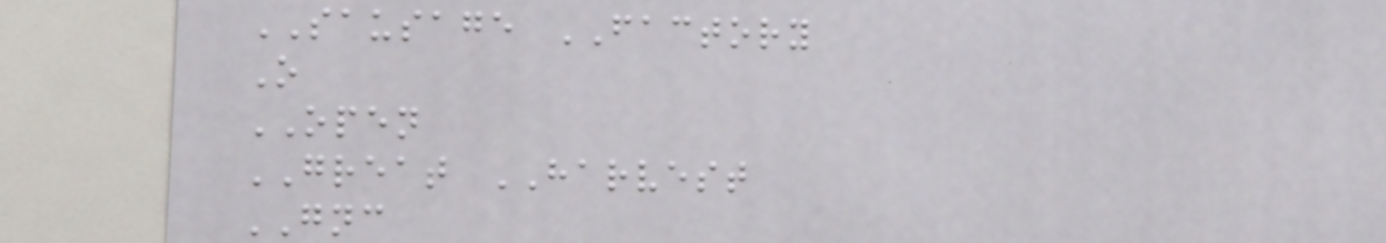SAUSAGE FACTORY
O
OPEN
GREAT HARVEST
GNC
